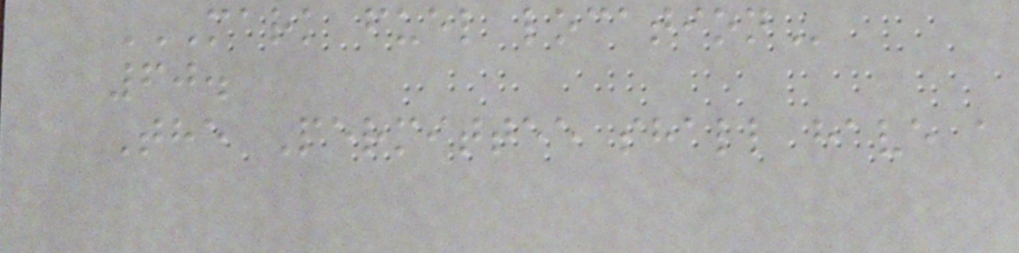MARK FUEL LOCATION
60.
The Permittee shall have a
